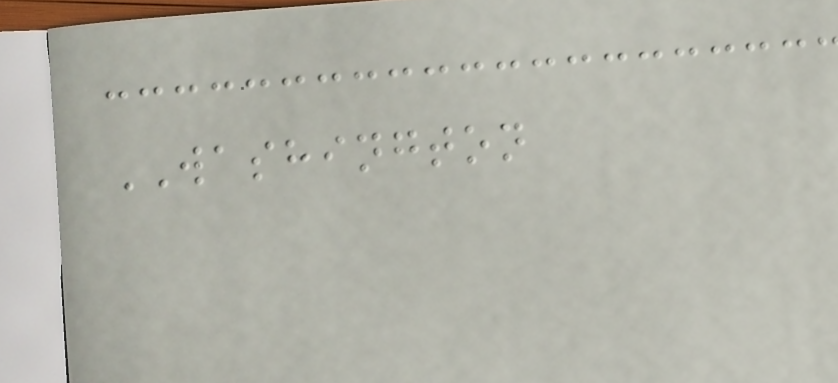WASHINGTON
